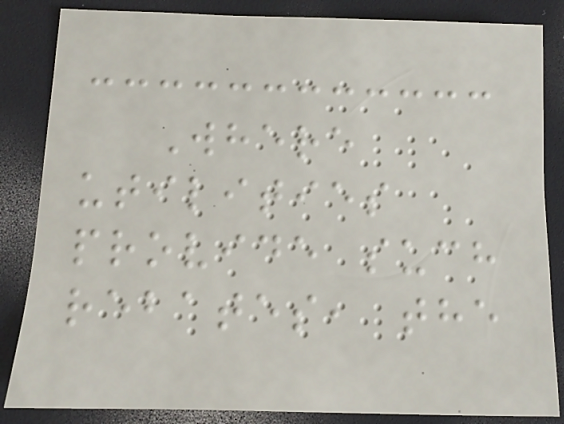Where
utilities
provide such
rebates, the
